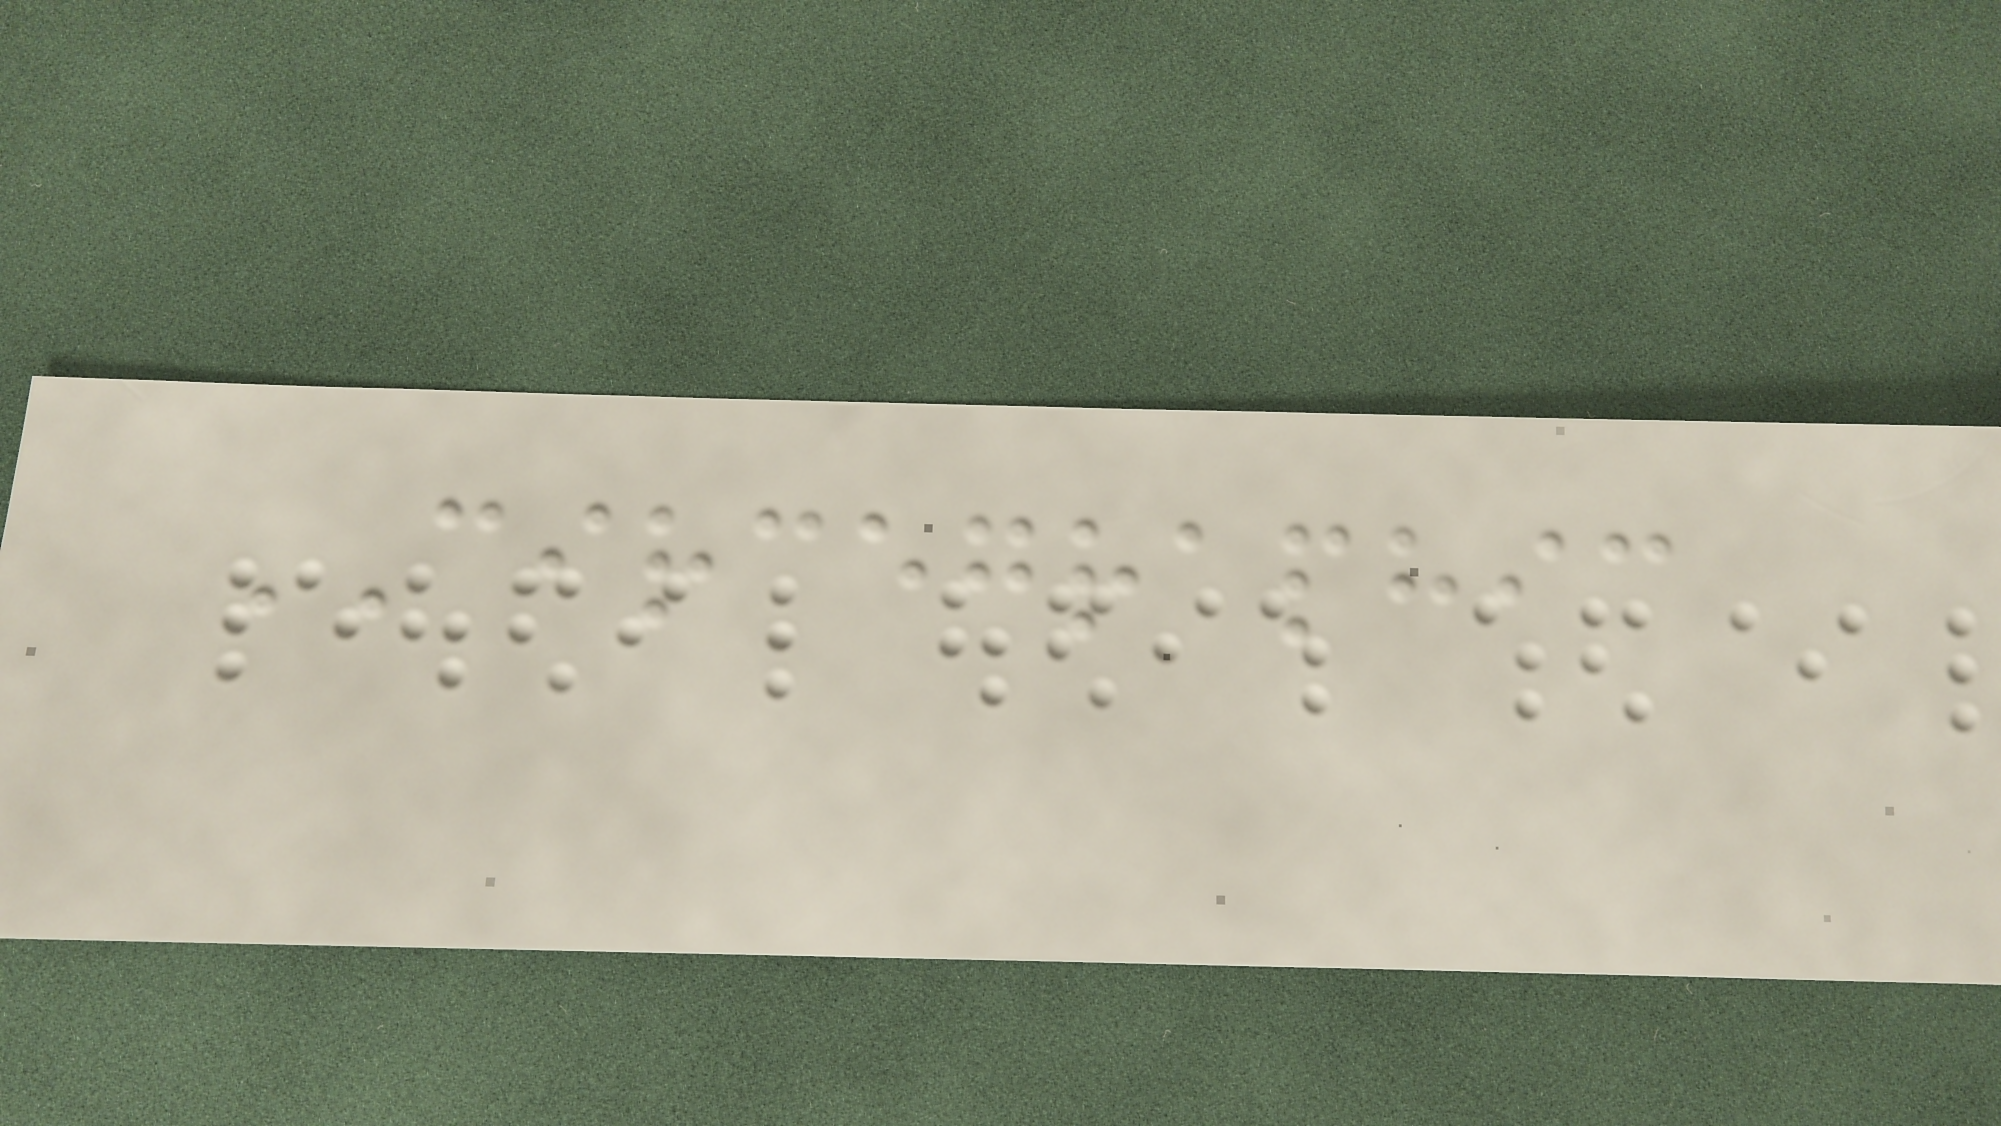CIRCEGRAPHIC
